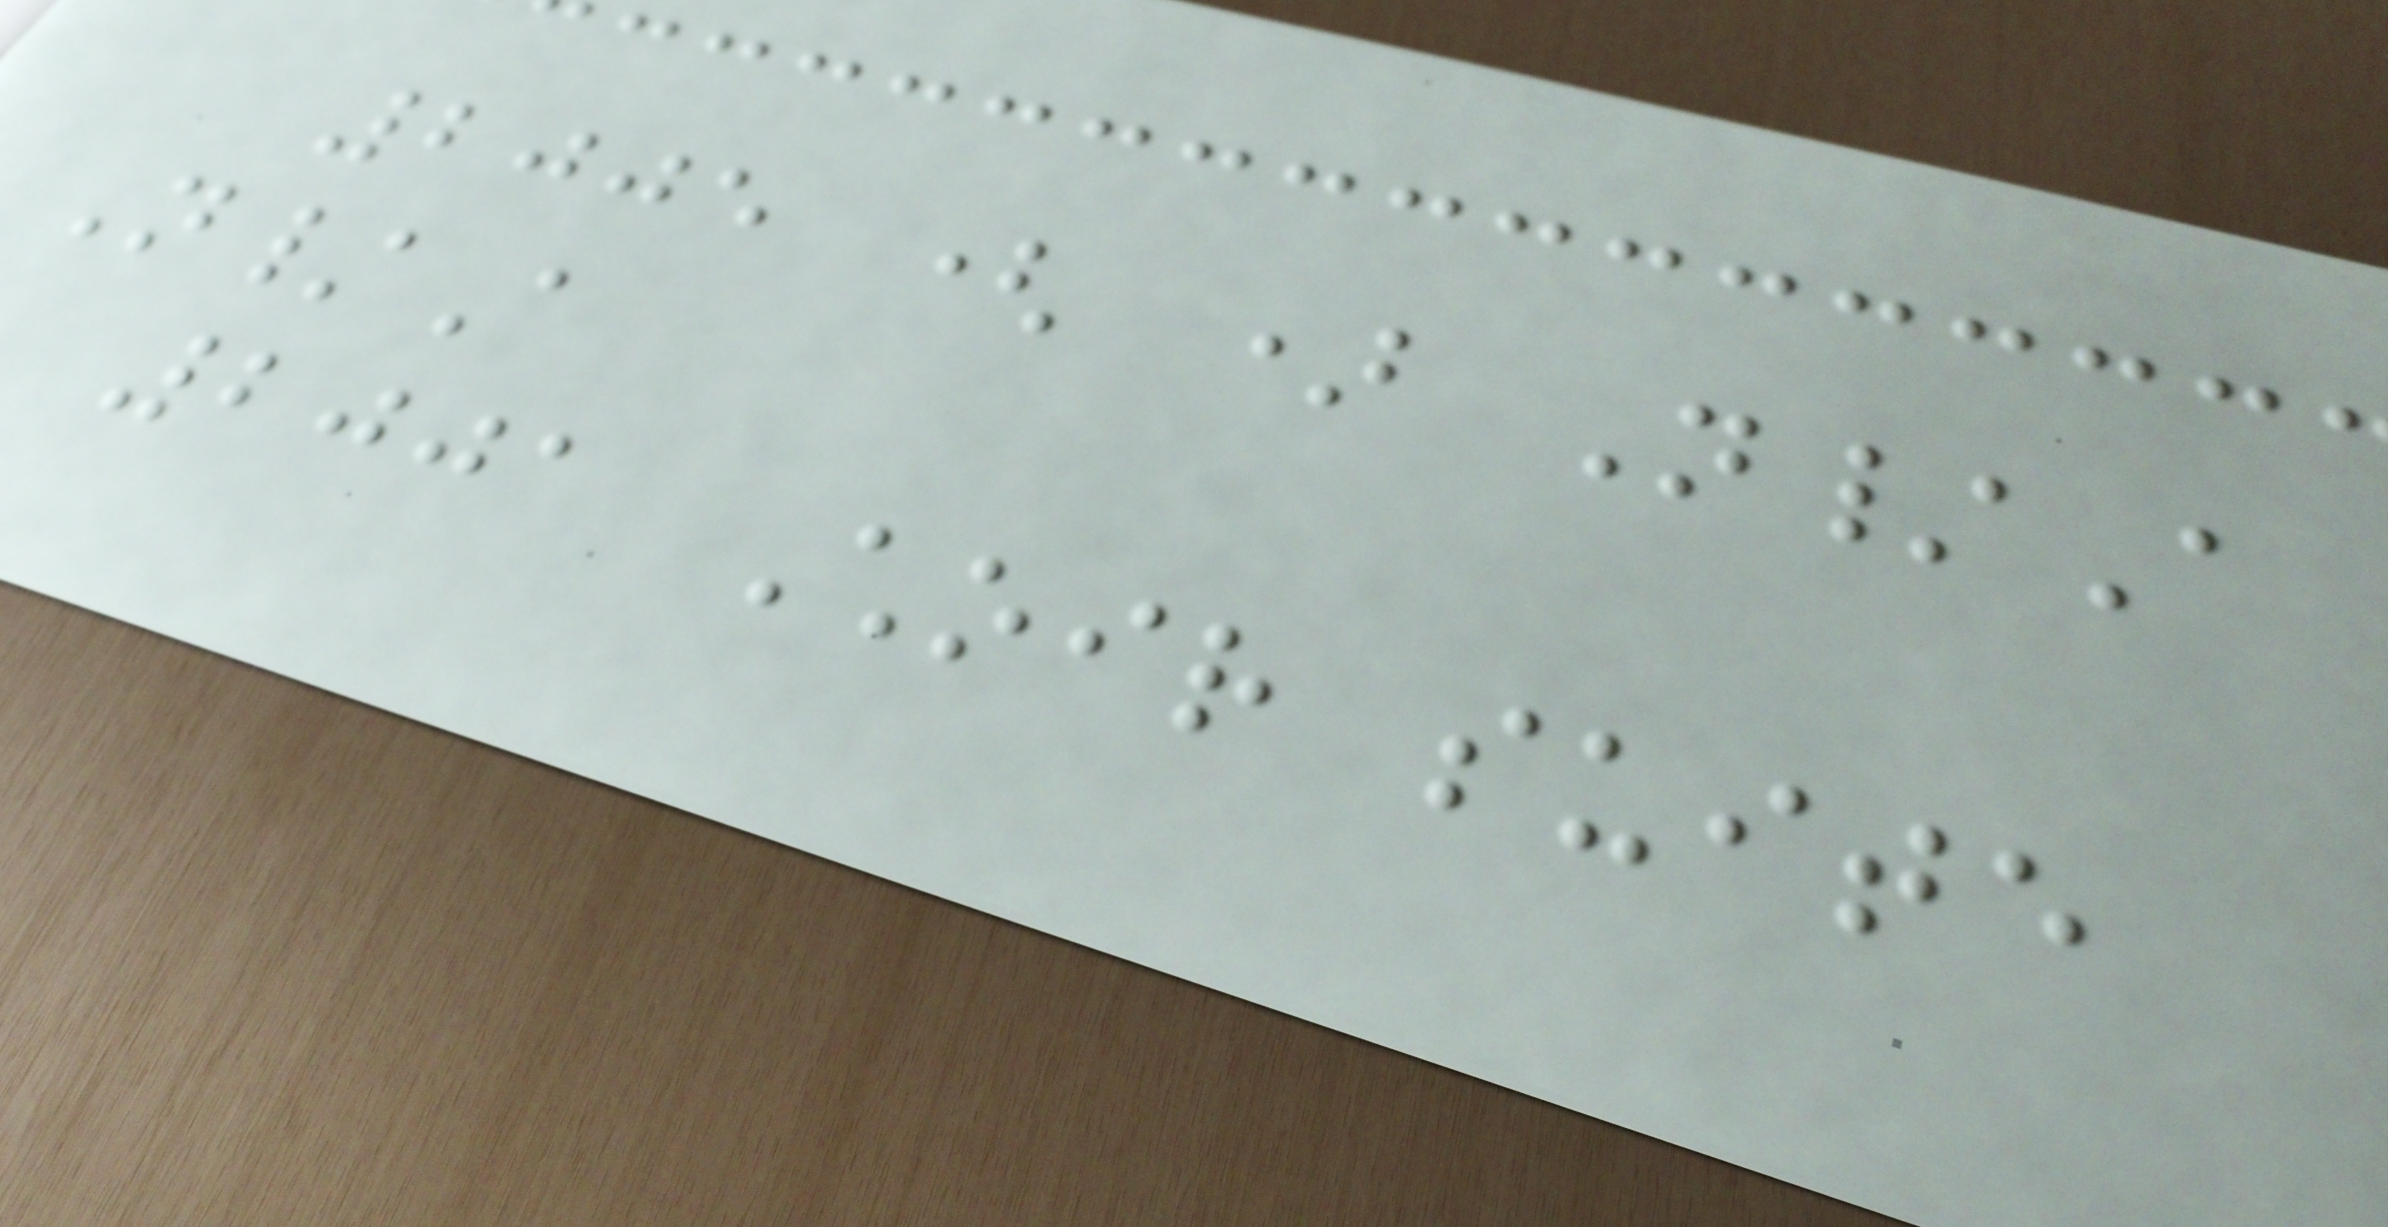2005 ( ) N/A
N/A
2001 Choir suite
